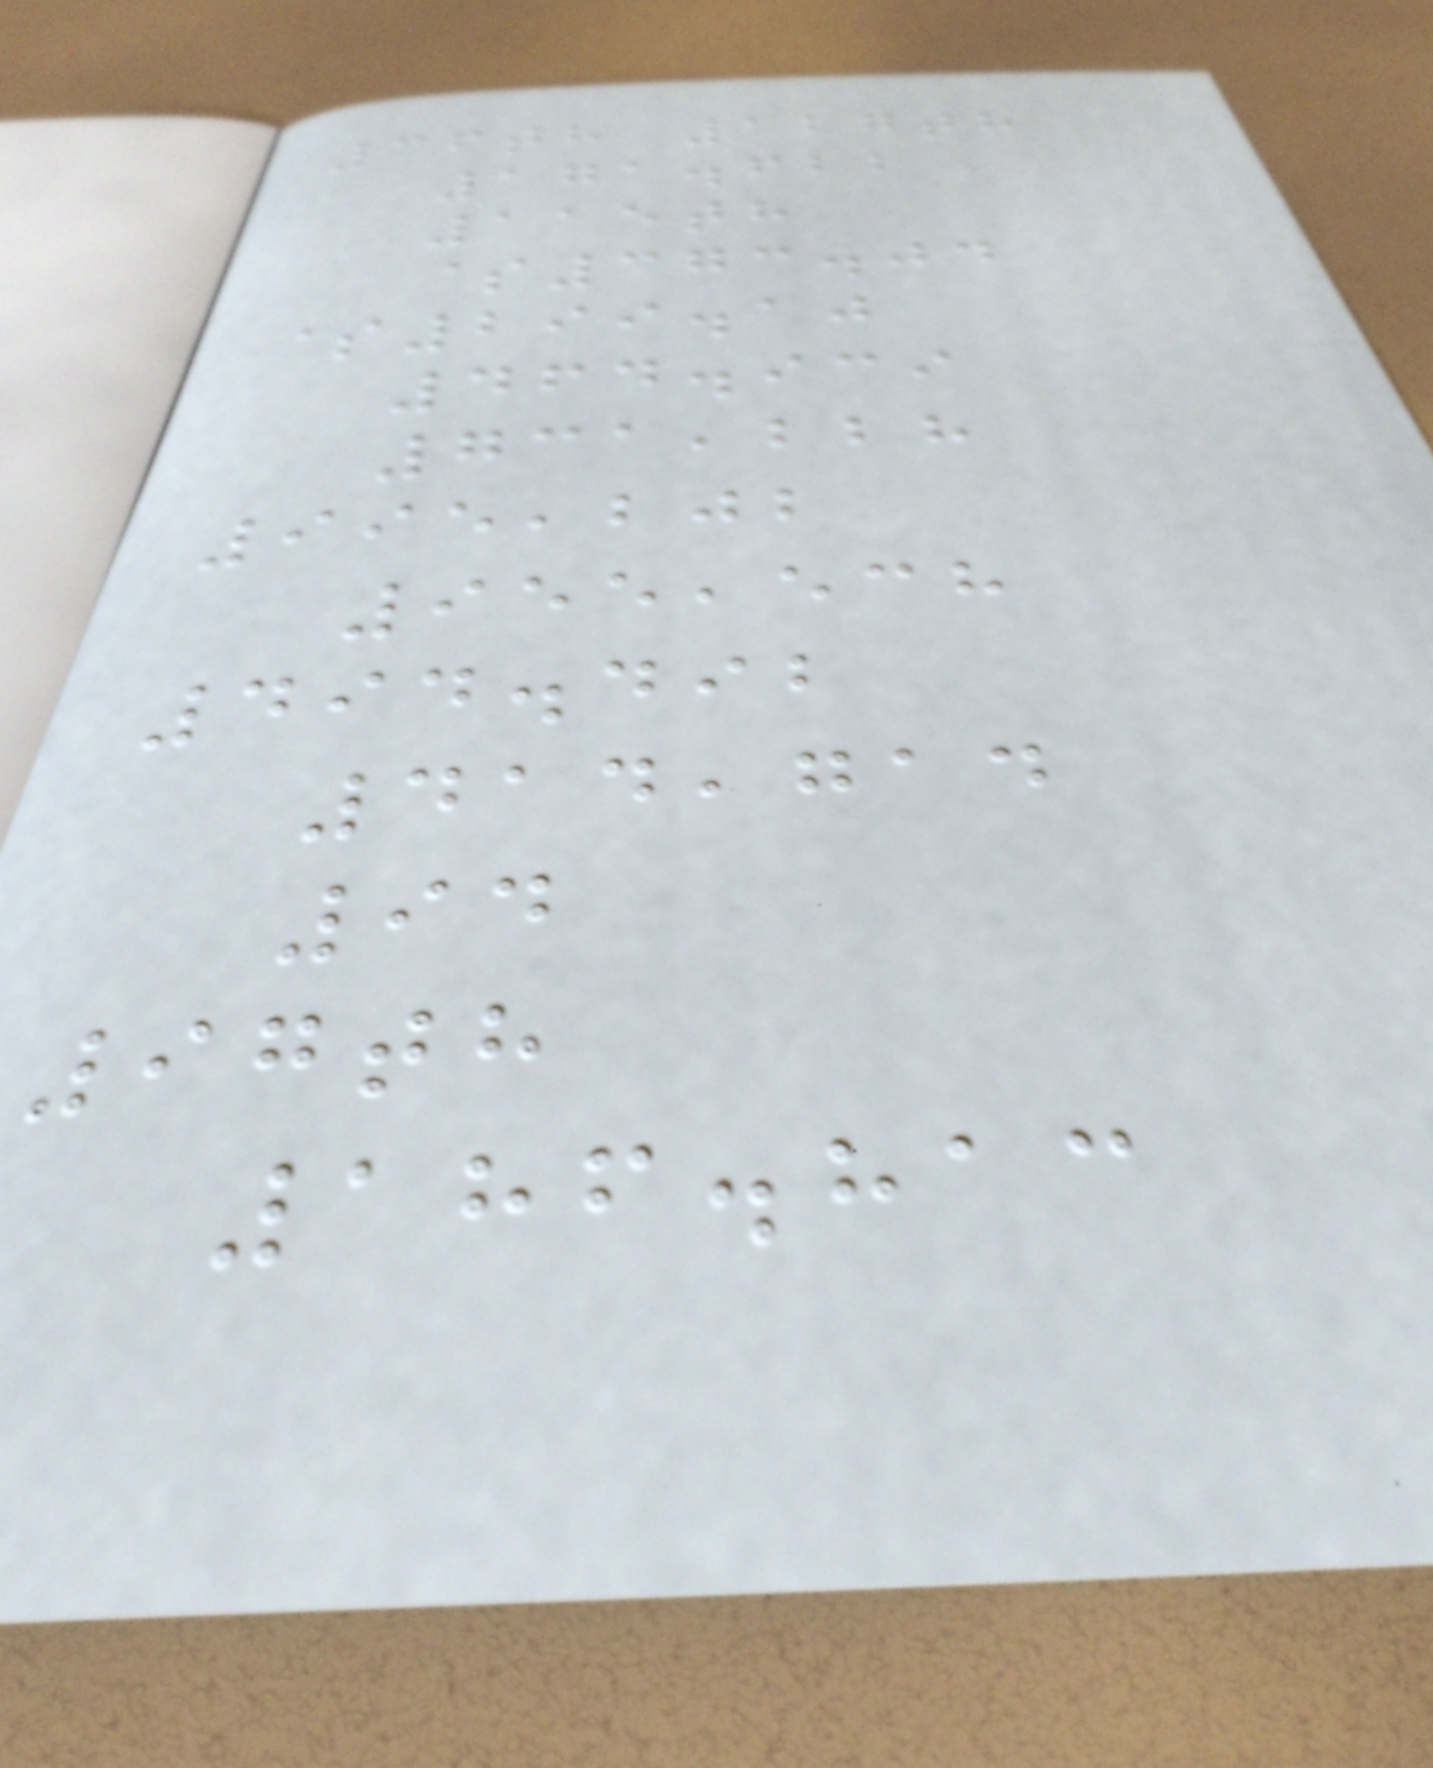36th 127th
171.622
115th
$373.04
$299.10
464.939
731,228
995,202
955,538
494.492
414,714
94
97th
186.813
